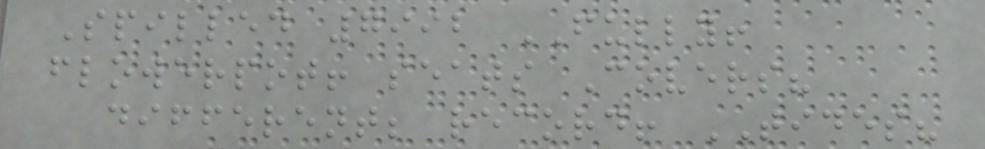Spilled 7992 FULLY!
flowerpot! seats Covers?
different; record! TIDES?
